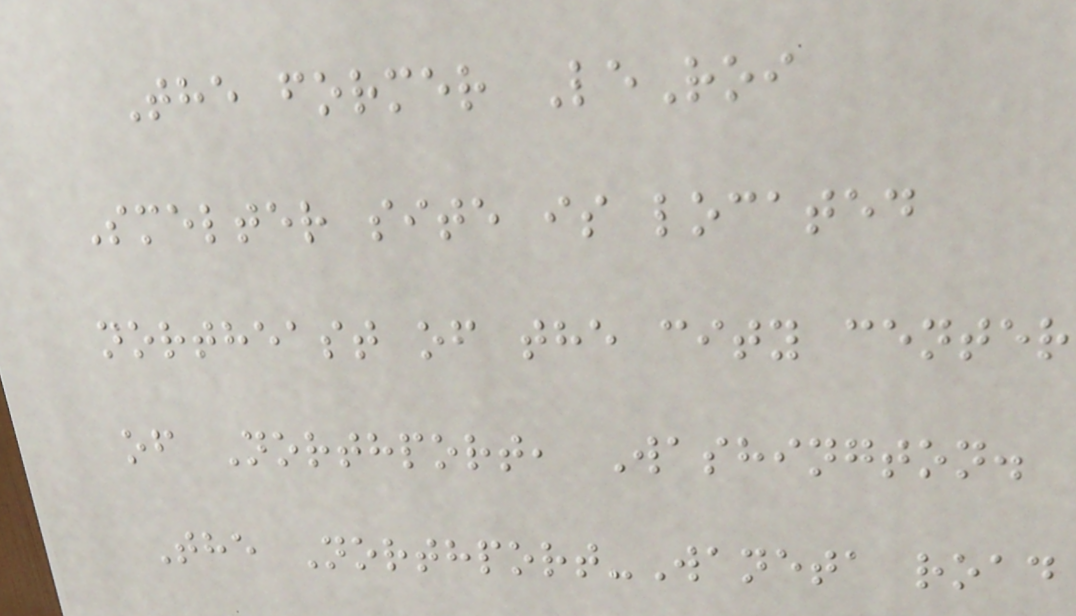The former LeRoi
Smelter site is located
northeast of the city center
of Northport, Washington.
The Northport-Waneta road
